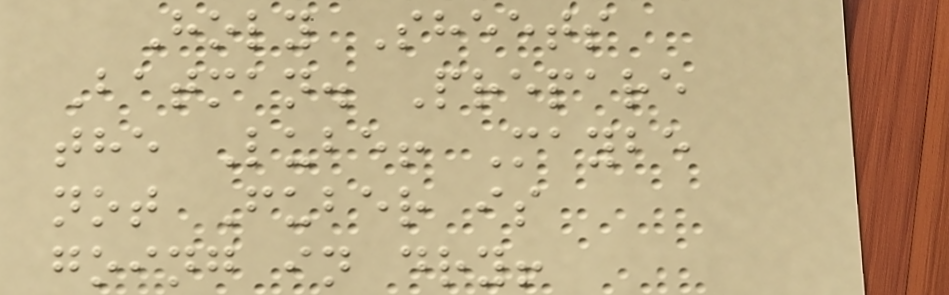Holy Sheets
Batman. Prepare
the Lube! Maybe
not Fuber is
going in dry!
